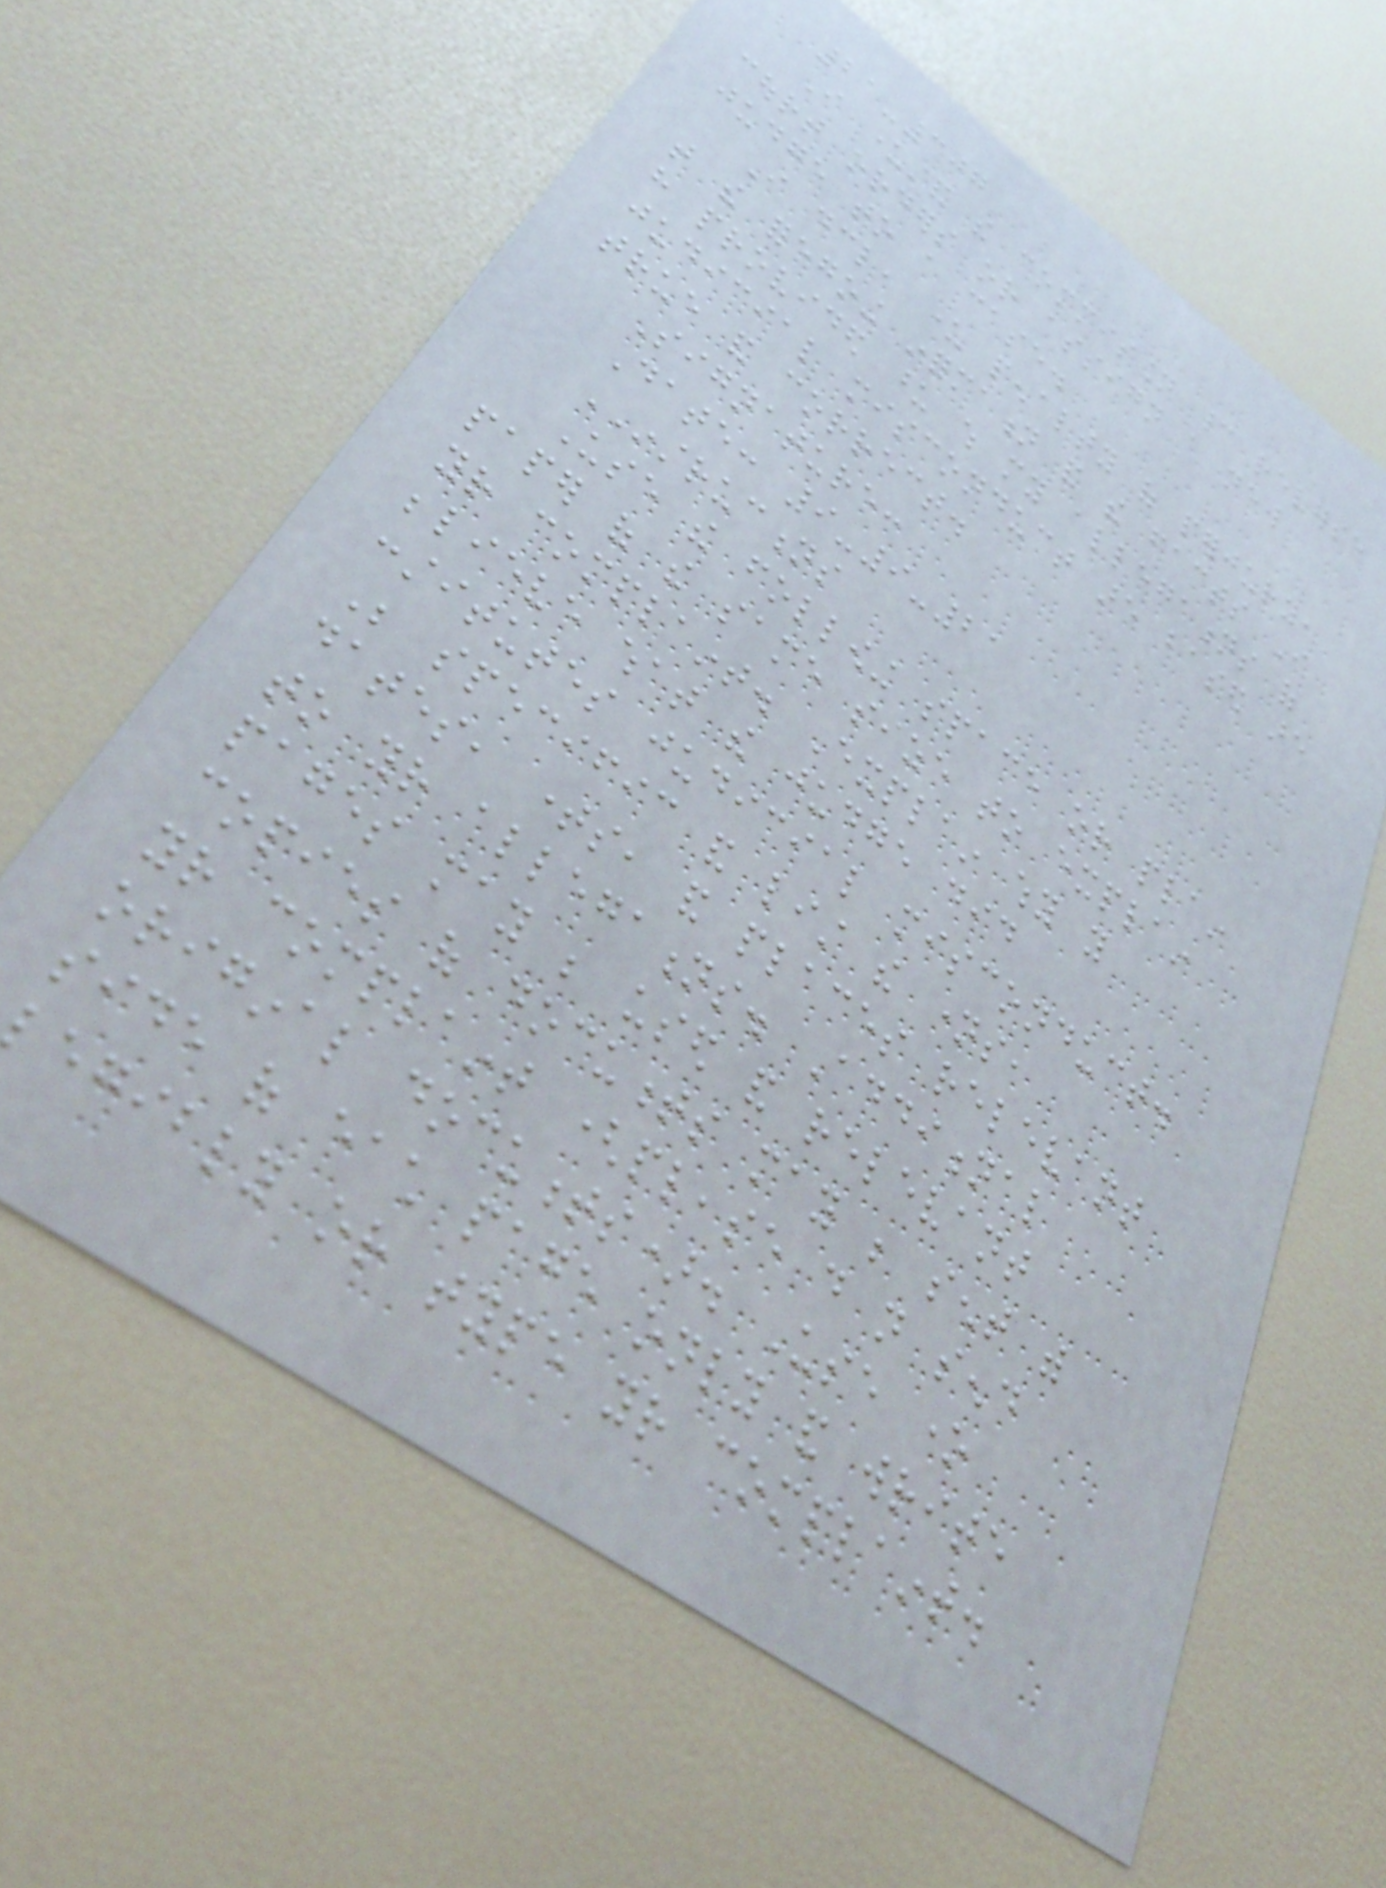21-307
I understand the commission cannot reverse
court orders or assign a new
judge to a case.
I declare, under penalty of perjury,
that the foregoing information and the facts I
have provided upon which my allegations of
judicial misconduct are based are
true and correct.
Signature:
Date: 9-9-21
INSTRUCTIONS
Use the following space or plain
paper of the same size to explain
your complaint. Explain why you
believe what the judge did
constitutes judicial misconduct.
Be specific and list the names,
dates, times, and places relevant
to your allegations. Additional
pages may be used and relevant
copies of documents may be sent with
your complaint (please do not send
original documents). Use one
side of each page only and write
legibly or type your complaint.
